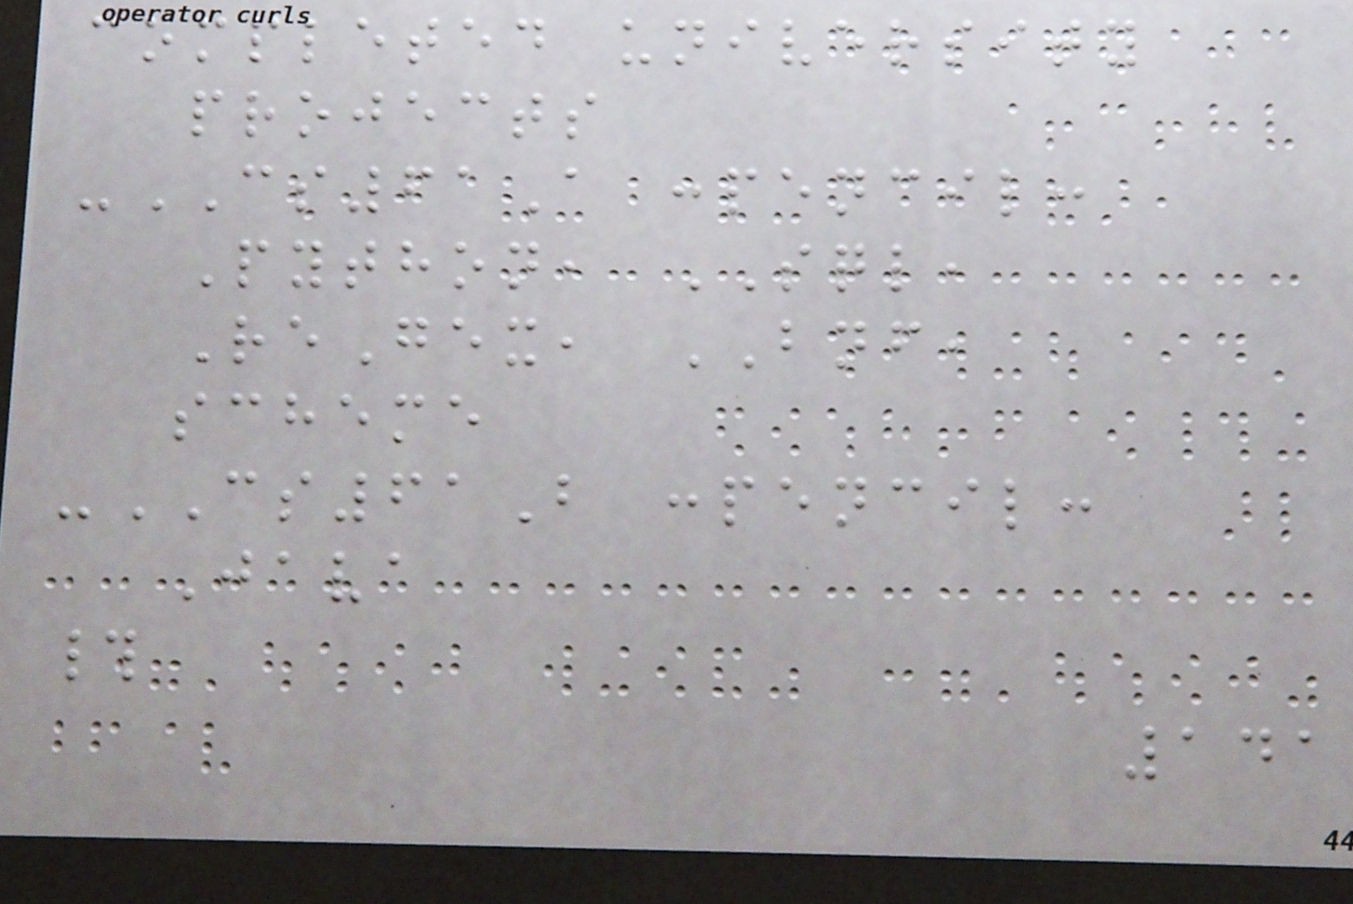completed university
projects
-CS61A :pencil:
Python, SQL,
ReGex, BNF,
scheme
-CS61B :pencil:
Java
#
141
